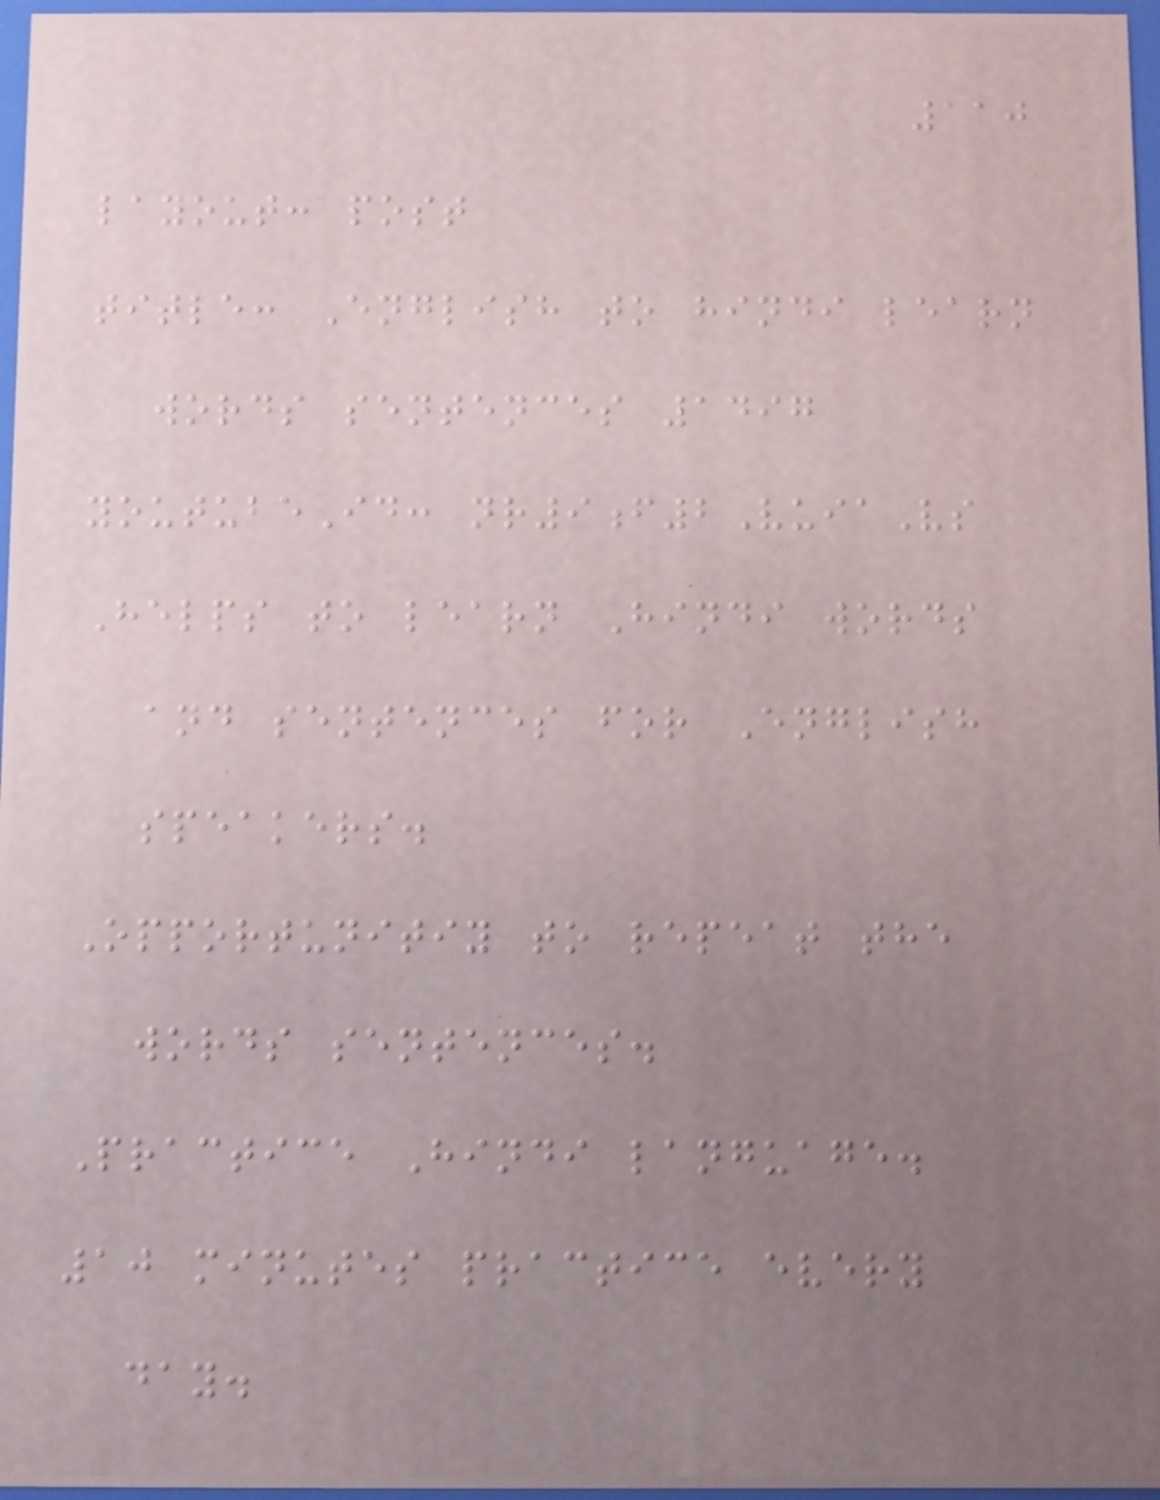110
layout: post
title: English to hindi learn
words sentences 1497
youtubeId: nr9f2VuiaVs
Helps to learn Hindi words
and sentences for English
speakers.
Opportunitiy to repeat the
words sentences.
Practice Hindi language.
10 minutes practice every
day.
